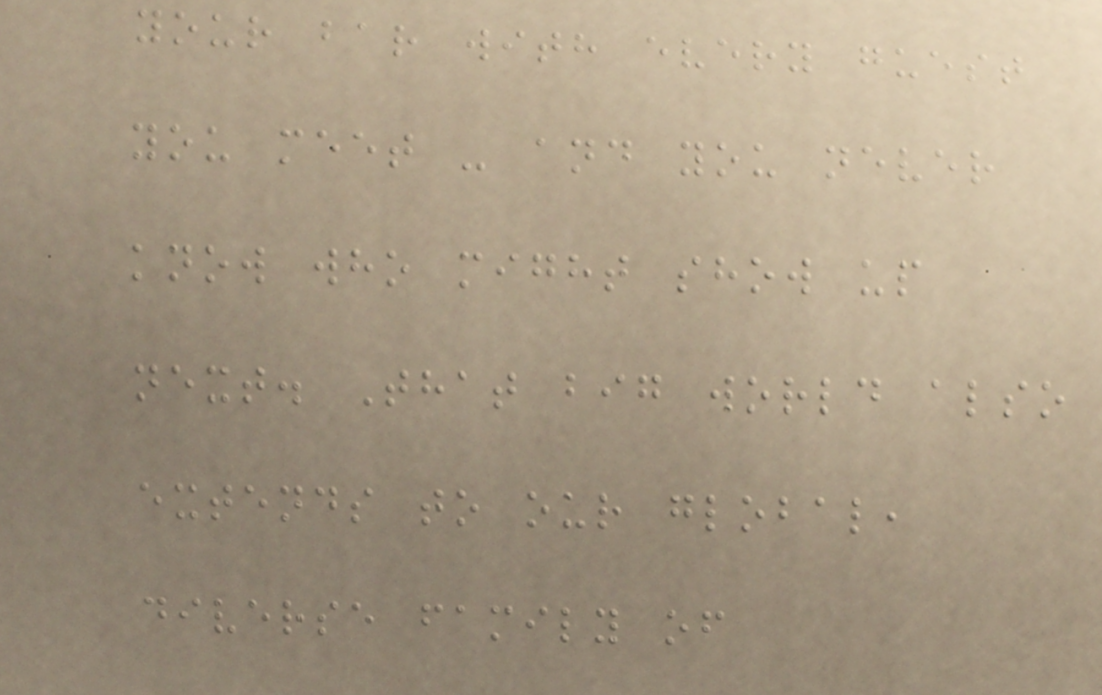your bar with every guest
you meet - and you never
know who might show up
next. That big world also
extends to our global,
diverse family of
